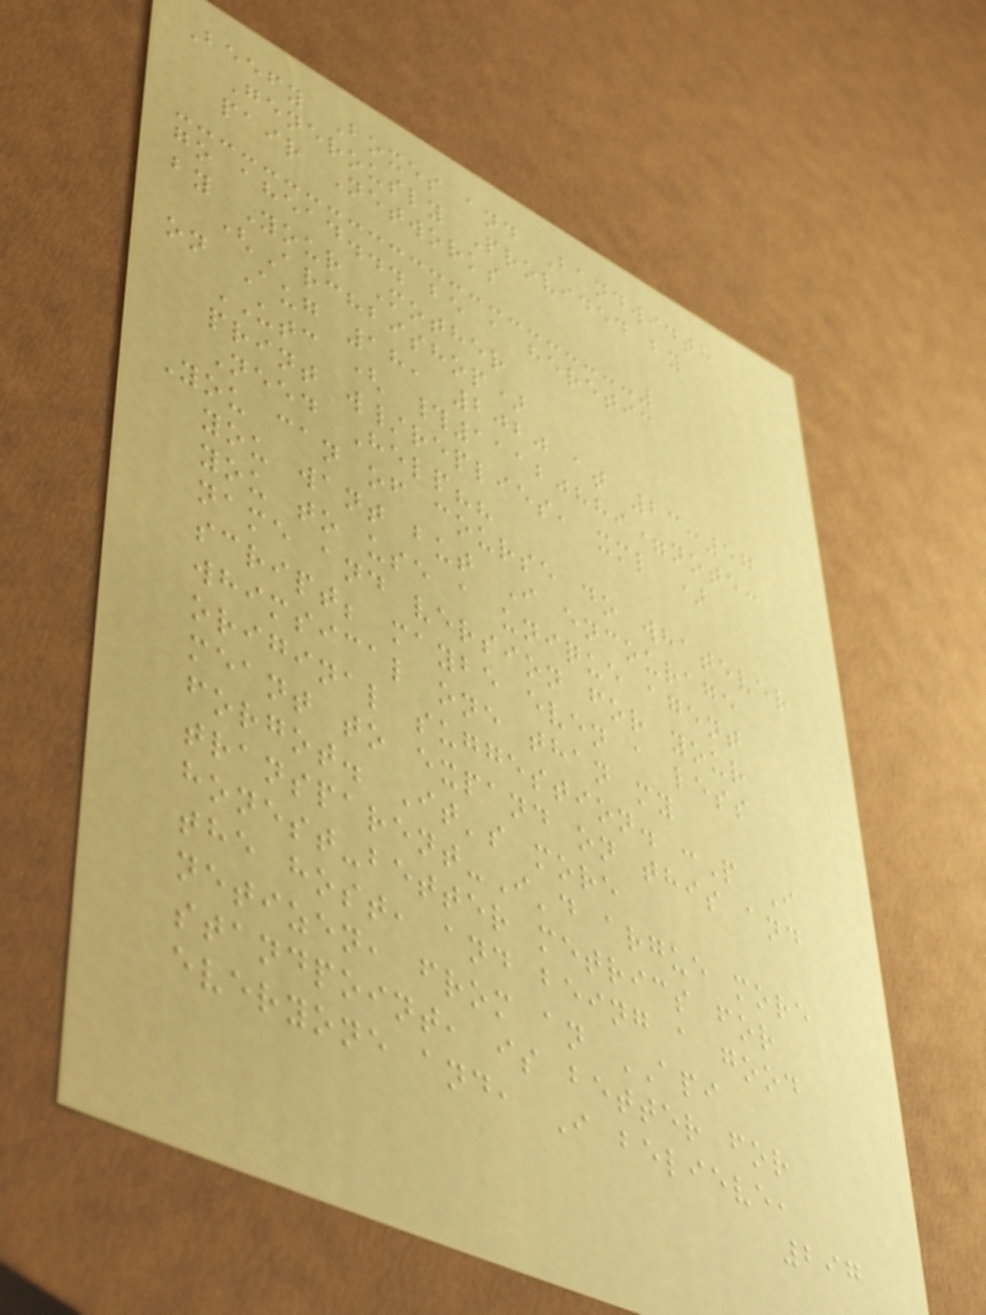Beefy Boxes and Bandwidth
Generously Provided by
pair Networks
go ahead... be a heretic
by Your Mother
(Archbishop)
on Aug 18, 2020 at 23:57
UTC ( #11120889=note:
print w/replies, xml )
Need Help??
You can of course do whatever
you want but I encourage
you to use a unique agent
name and version for your
script; maybe even a less
whimsical one than my
original suggestion. :P I
meant to expand on this and
forgot. It's more
transparent-I'd argue more
honest-better metrics for
the host, and being a good
netizen, from an API
standpoint, is better for
everyone and, I believe,
297
